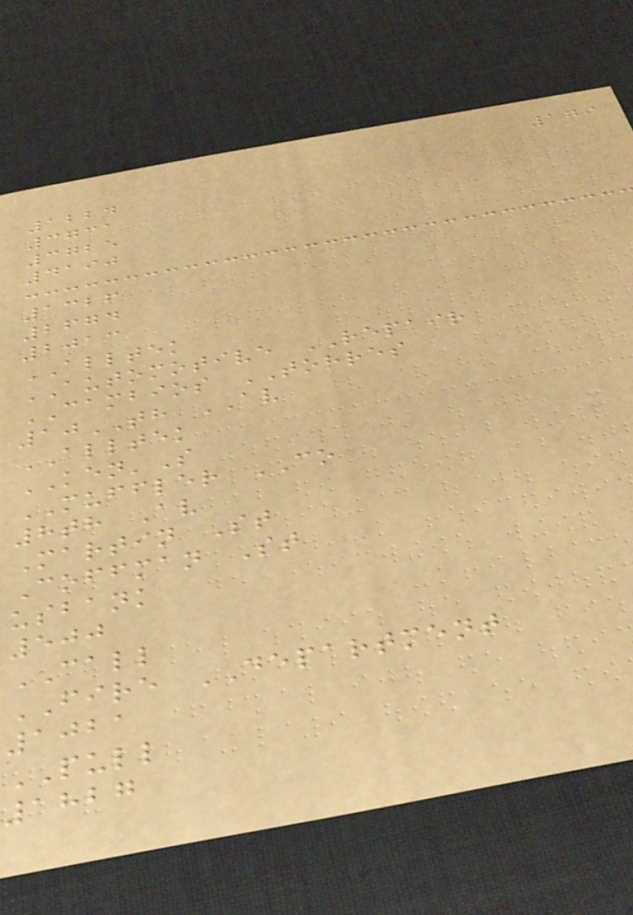179
1224
3731
3725
4190
1326
2674
2013
ALLTEK
AUTOMOTIVE REPAIR
CAMBIOS TORRES
10TH AV
ALLTEK
KEN'S
MUFFLER CO
8th Av
Martin St
Coffman St
usbank
500
CALL
FIRE DEPARTMENT
1021
PULL
1827
